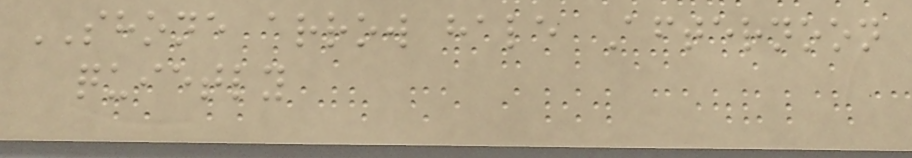SHONE arrow hale Afternoon
quietly
